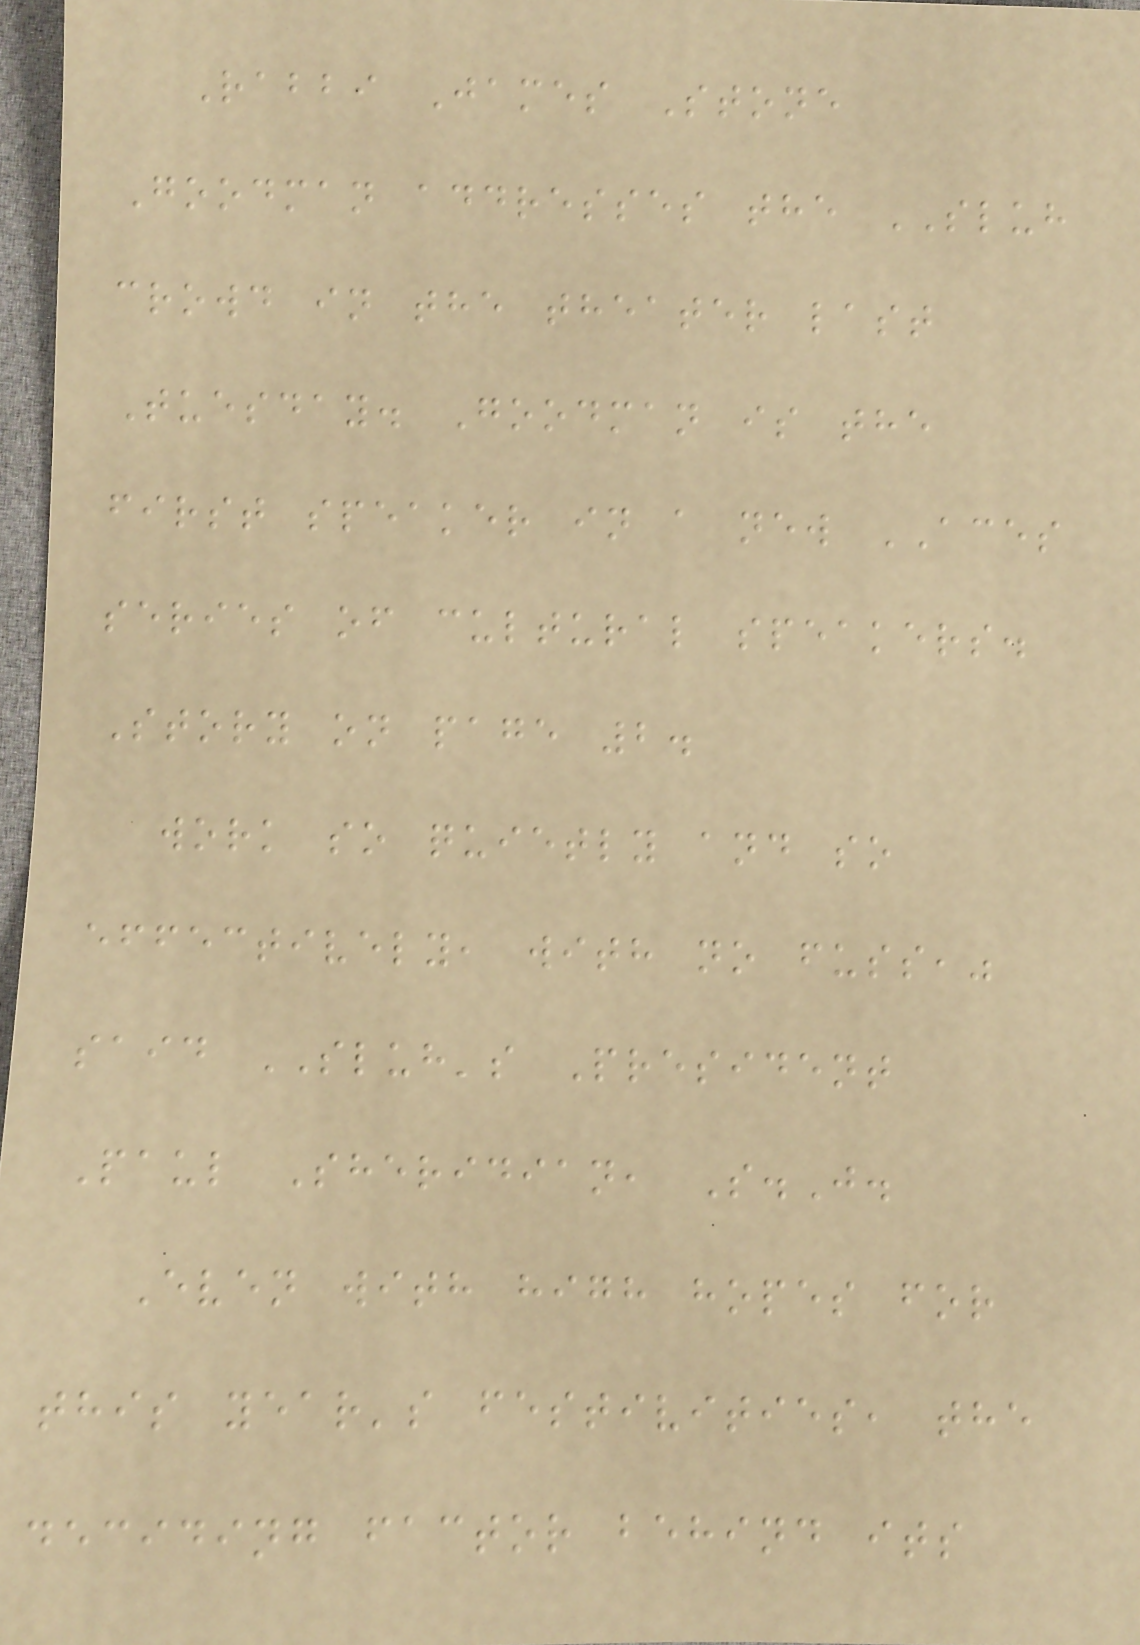Rabbi James Stone
Goodman addresses the SLUH
crowd in the theater last
Tuesday. Goodman is the
first speaker in a new ACES
series of cultural speakers.
Story on page 2.
work so quietly and so
effectively, with no fuss,"
said SLUH's President
Paul Sheridian, S.J.
Even with high hopes for
this year's festivities, the
deciding factor behind its
